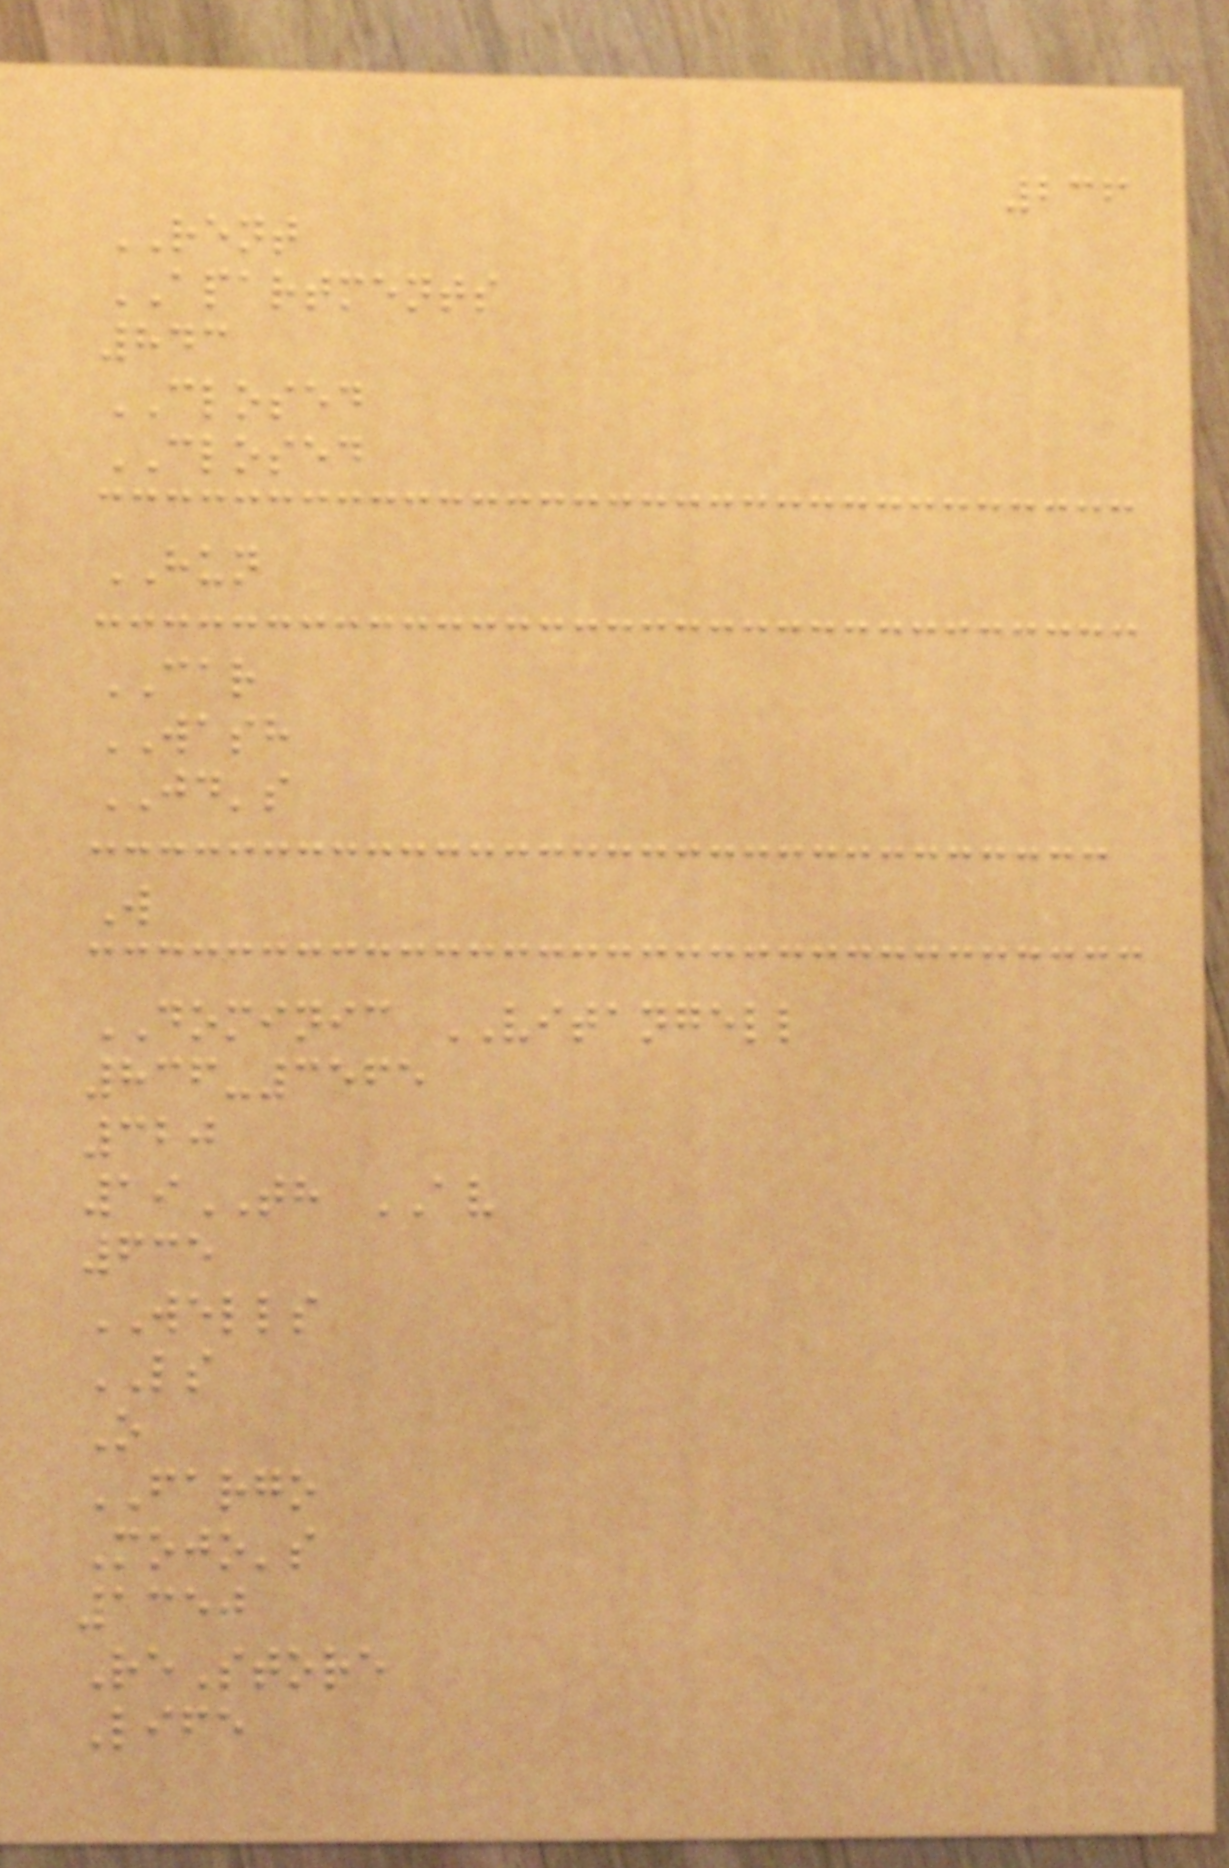236
RENT
APARTMENTS
843
CLOSED
CLOSED
HUN
CAR
WASH
JD's
W
DOMINIC VITANGELL
836-3565
320
19TH AV
635
WELLS
LS
O
FARGO
Mojo's
1350
ReStore
Life
